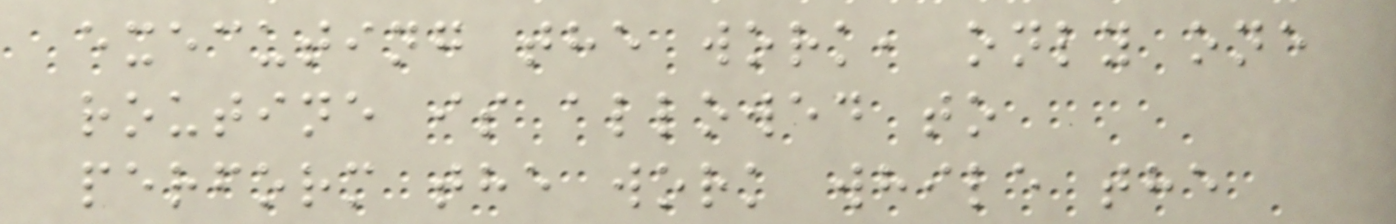executing the work, only one
routine is allowed to
perform the work while the
